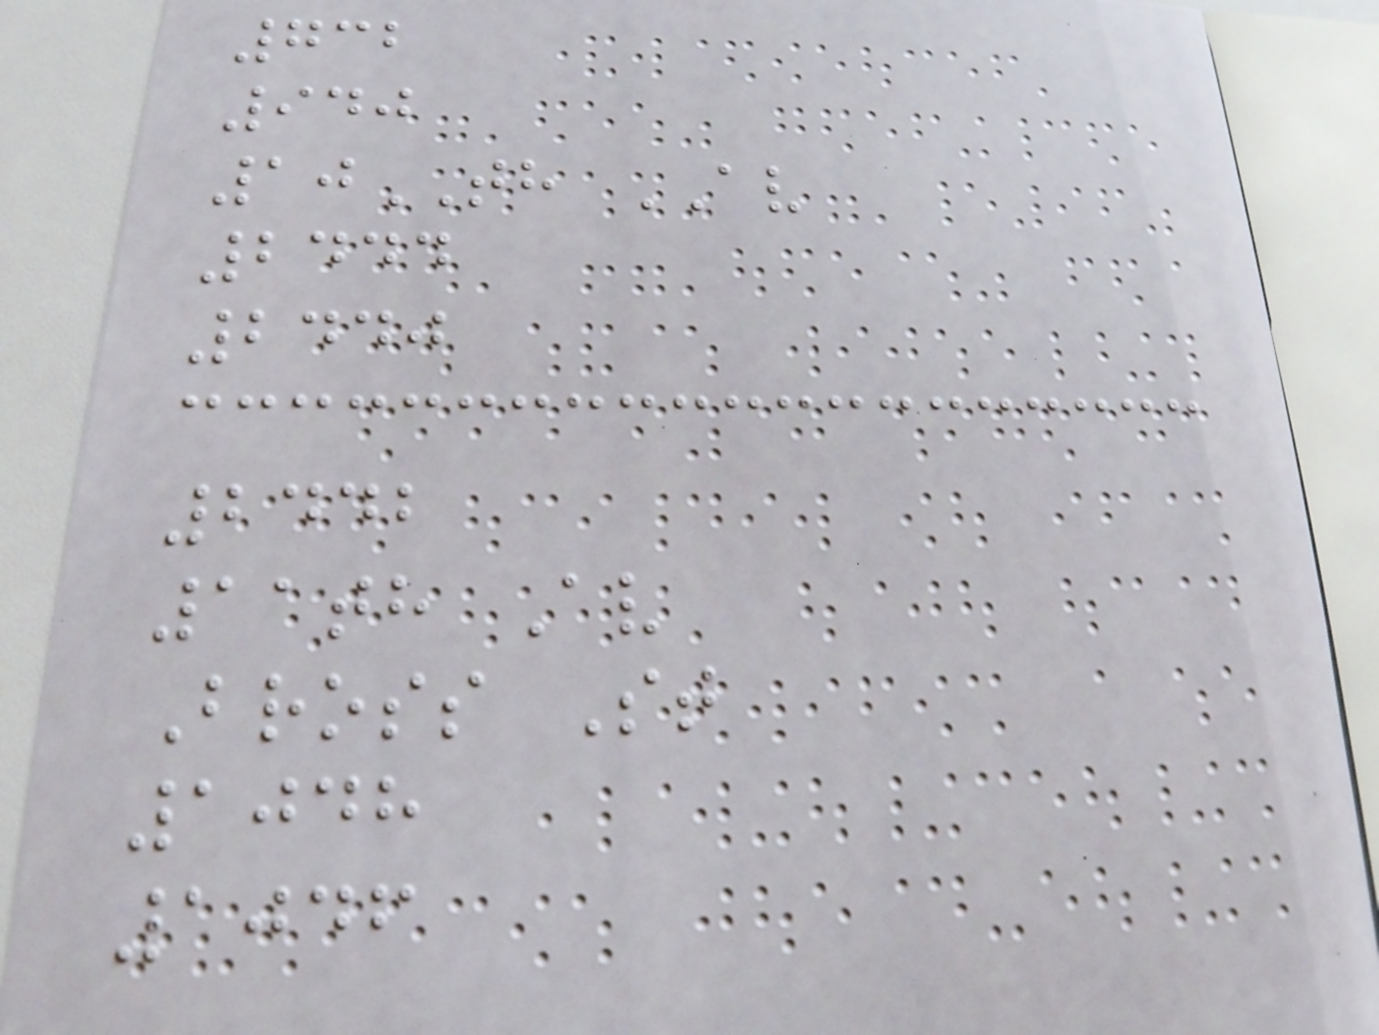732
940
10TH AV
2444
2440
2442
11th Av
Bross St
1048
1046
